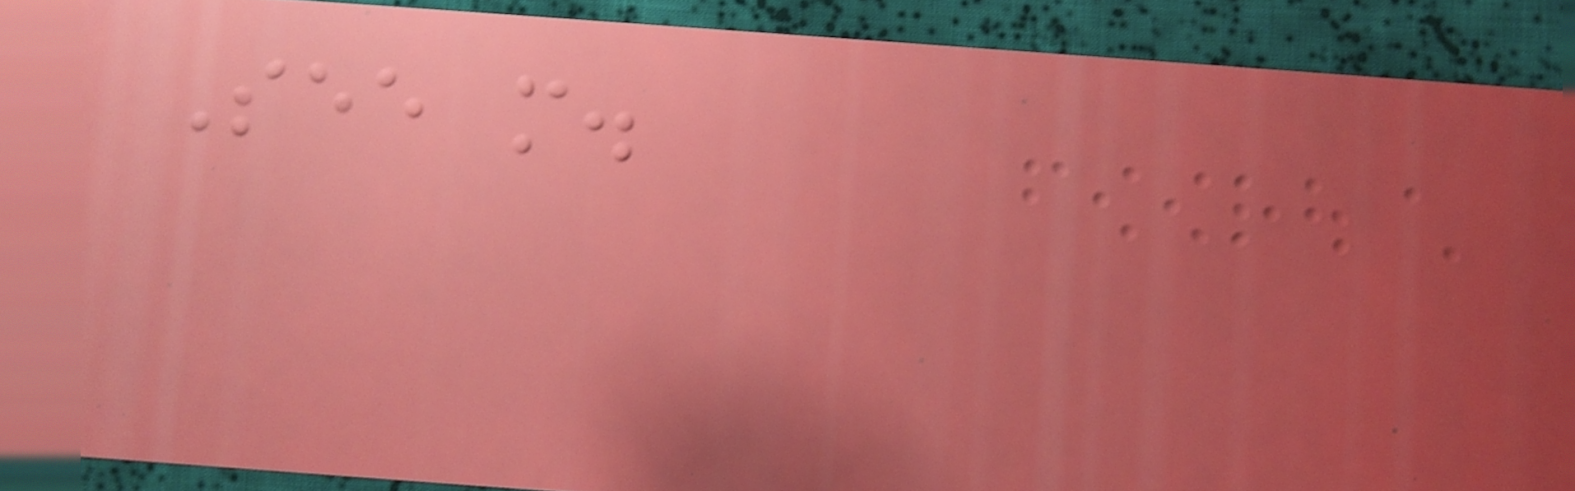See more.
